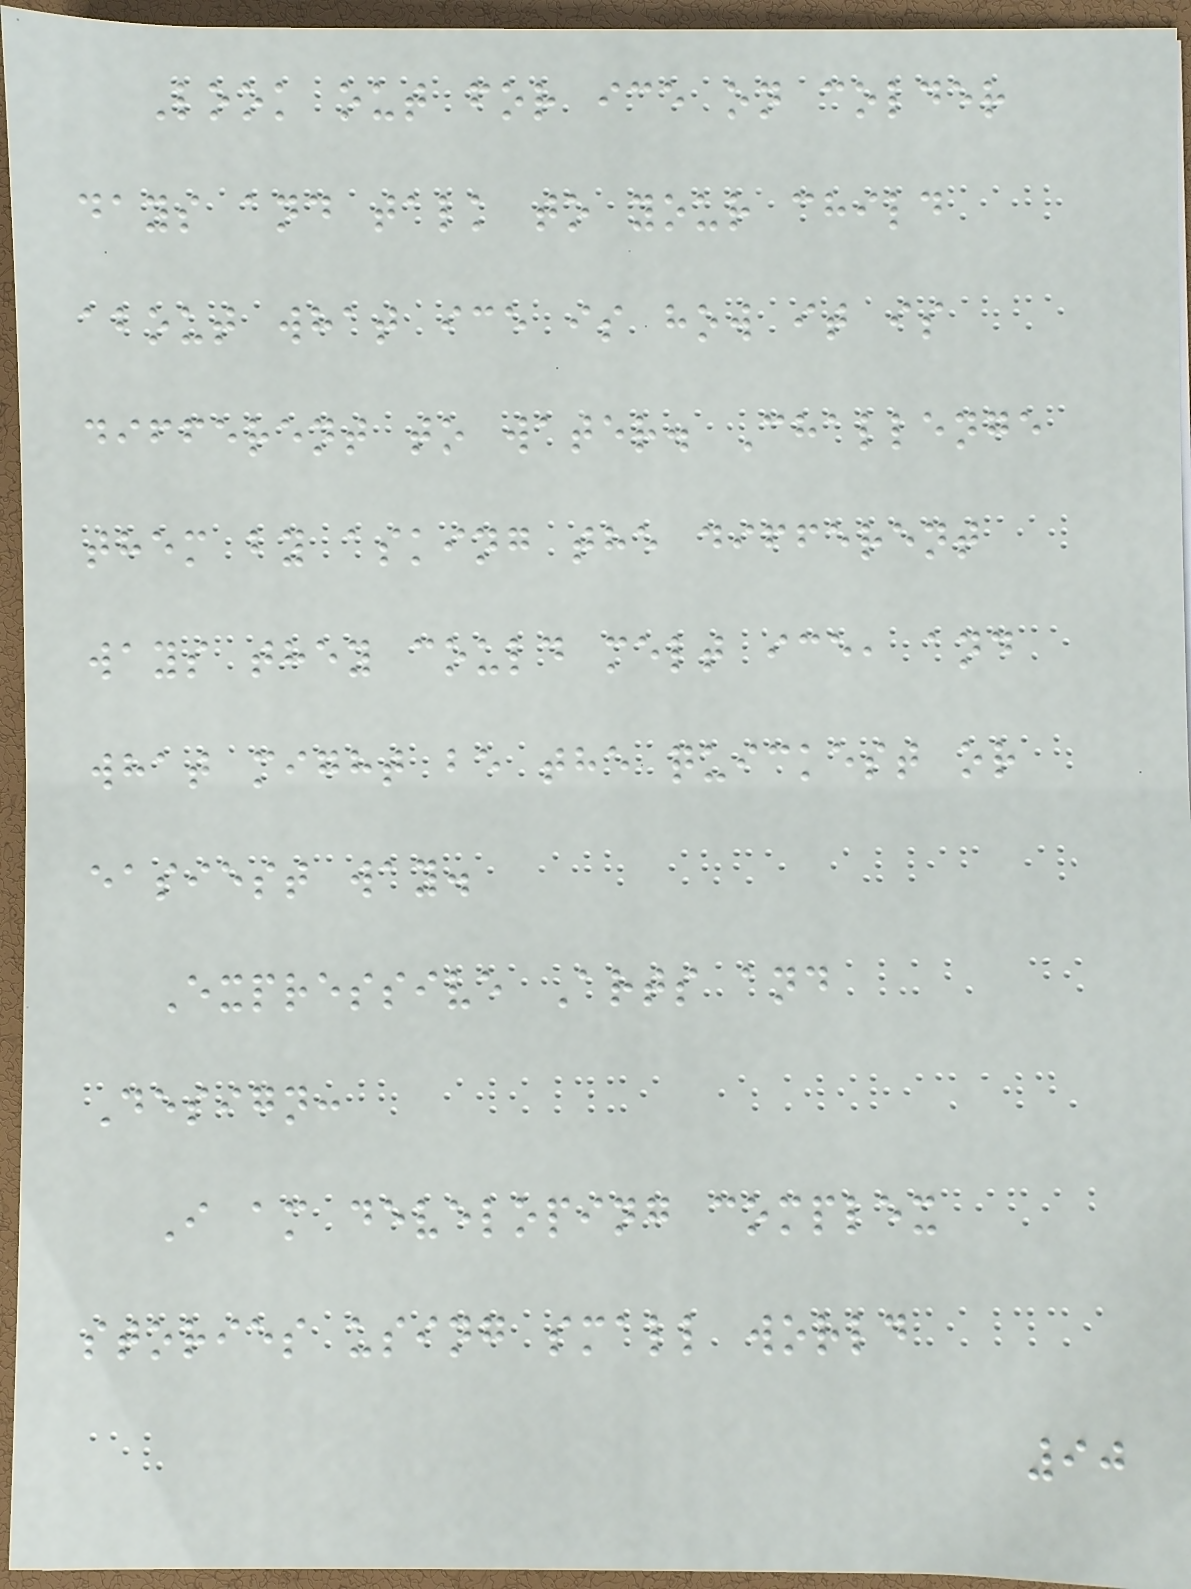Look out for ice on colder
days and talk to your child
about what ice is how it is
different to water. Challenge
them by asking the different
ways they could melt ice, and
what might be the quickest or
easiest way.
Expressive Arts and
Design:
I am developing complex
stories using small world
90
